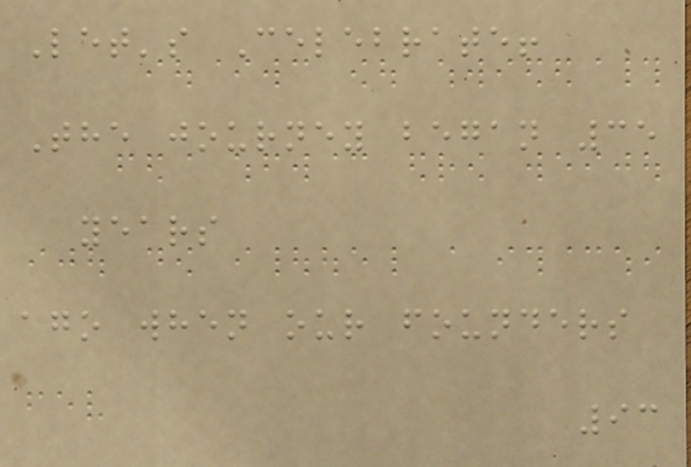Let's Celebrate!
The journey began 35
years
ago when our founders
93
